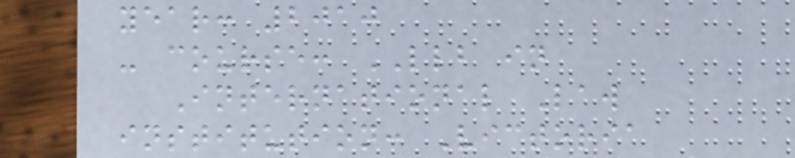year: 2010
- course: LLB in
International Law
institution: Victoria
